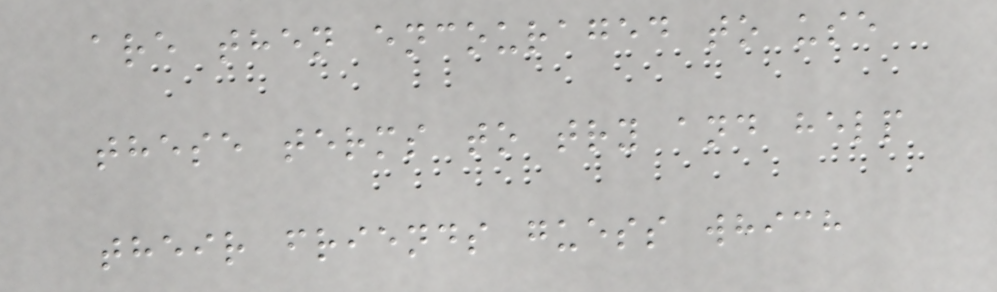are then encouraged to use
these terms to try and help
their friends guess which
